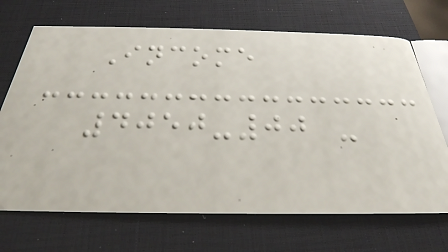Income
4050-00 -
